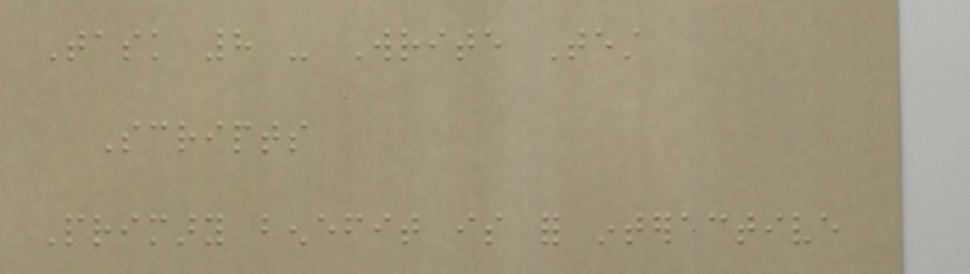Task 8 - Write Test
Scripts
Primary benefit is for interactive
